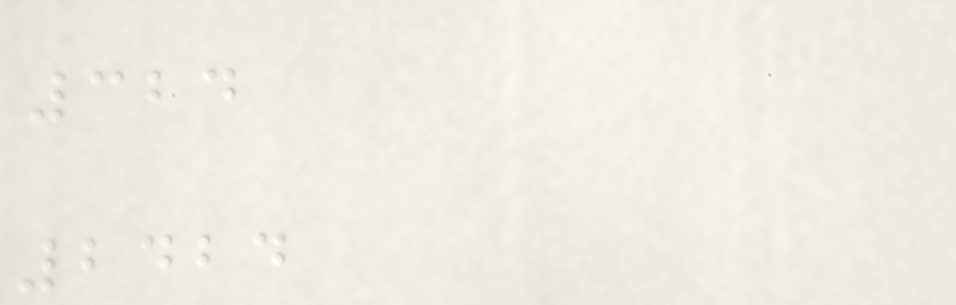324
2424
